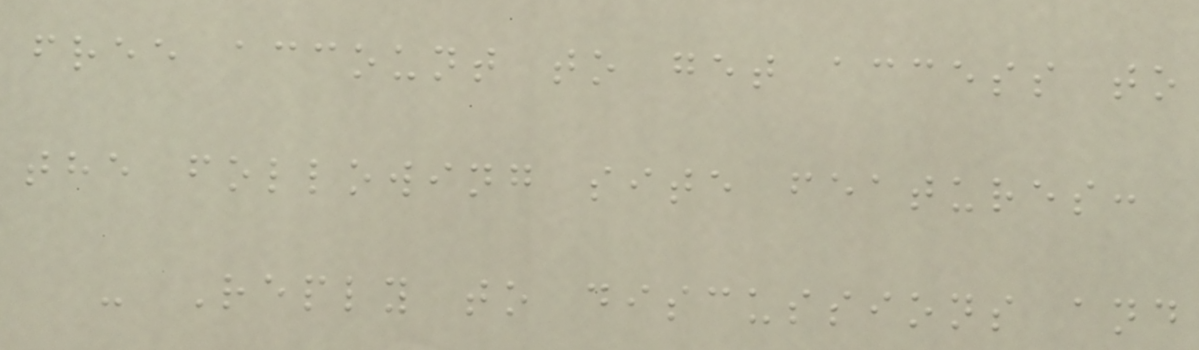free account to get access to
the following site features:
- Reply to discussions and
